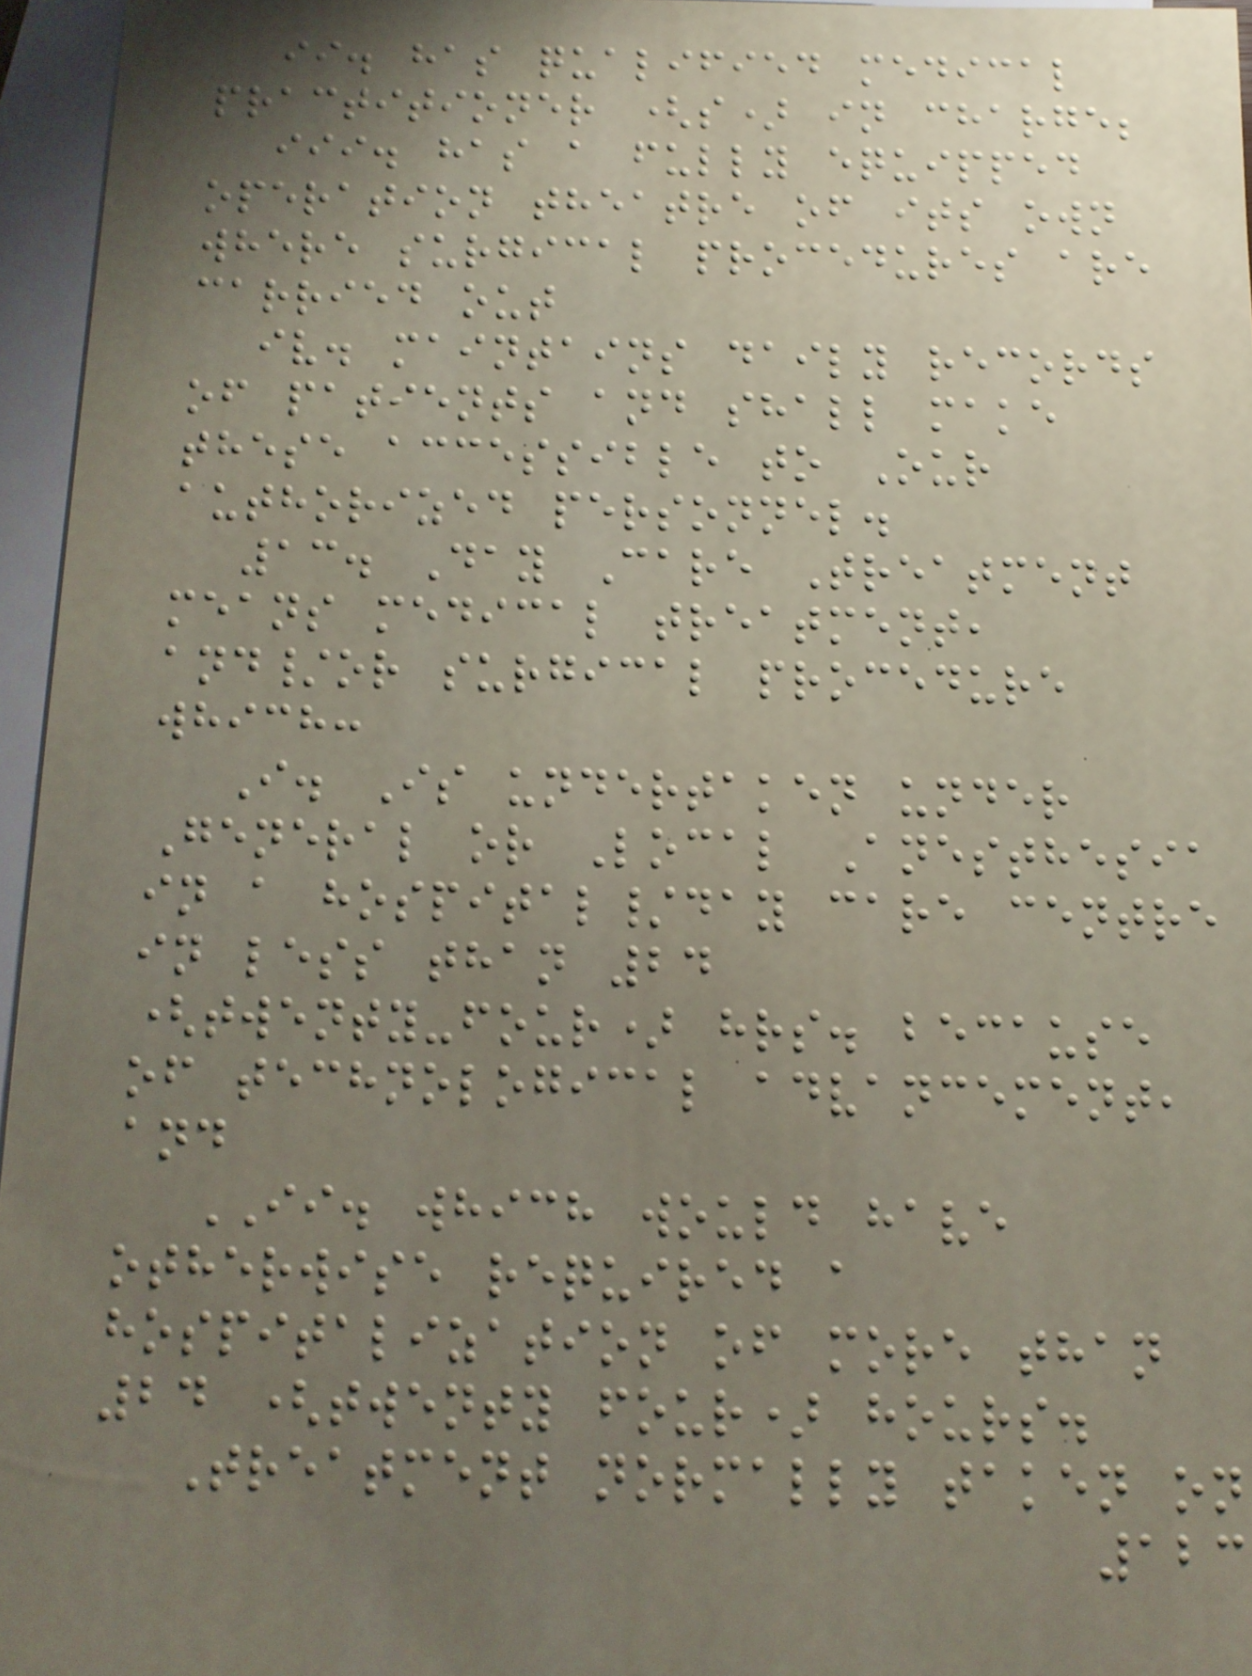ii. has qualified medical
practitioner (s) in charge;
iii. has a fully equipped
operation theatre of its own
where surgical procedures are
carried out
iv. maintains daily records
of patients and shall make
these accessible to Our
authorized personnel.
13. Day Care Treatment
means medical treatment,
and/or surgical procedure
which:
I. Is undertaken under
General or Local Anesthesia
in a hospital/day care centre
in less than 24
(twenty-four) hrs. because
of technological advancement,
and
II. which would have
otherwise required a
hospitalization of more than
24 (twenty four) hours.
Treatment normally taken on
123
